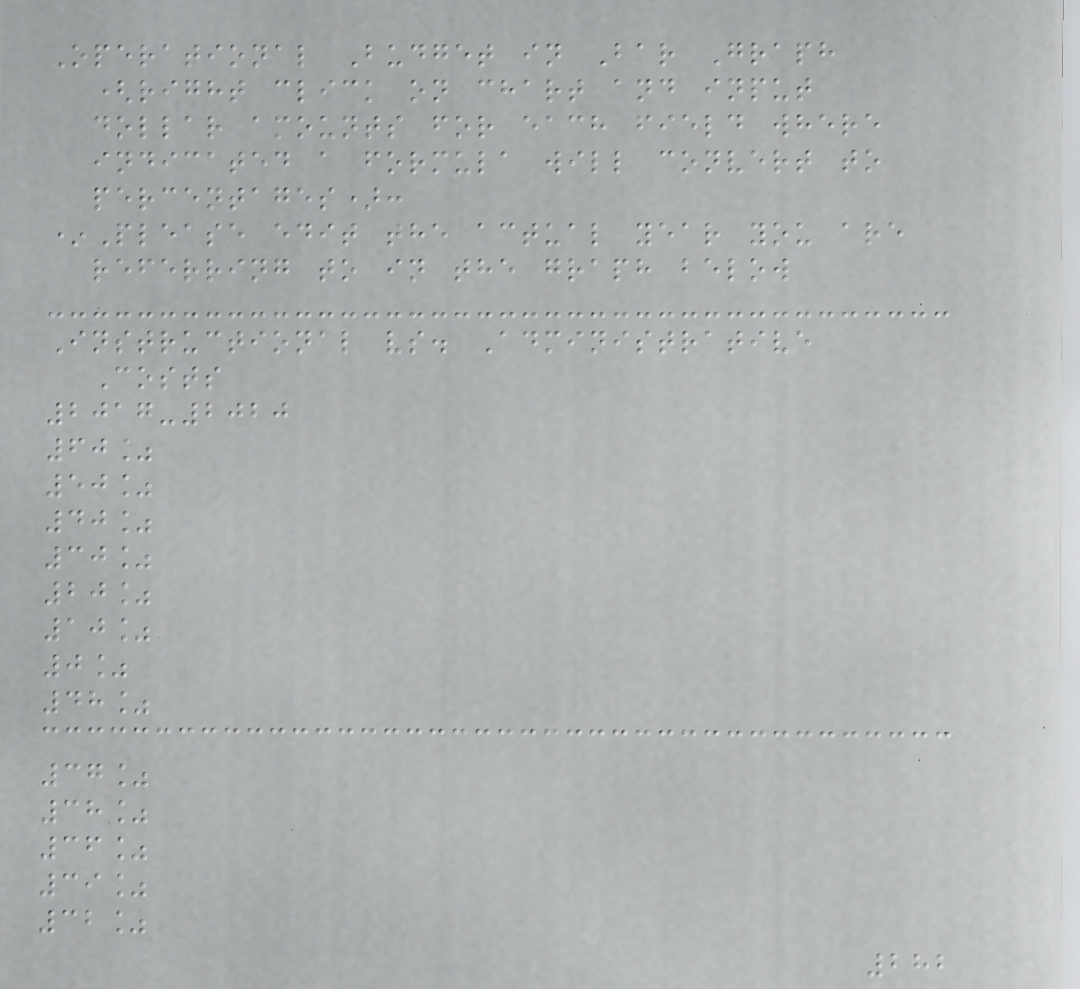Operational Budget in Bar Graph
(right click on chart and input
dollar amounts for each field where
indicated a formula will convert to
percentages):
*Please edit the actual year you are
referring to in the graph below
Instructional vs. Administrative
Costs
2017-2020
60%
50%
40%
30%
20%
10%
0%
48%
37%
38%
36%
39%
32%
282
